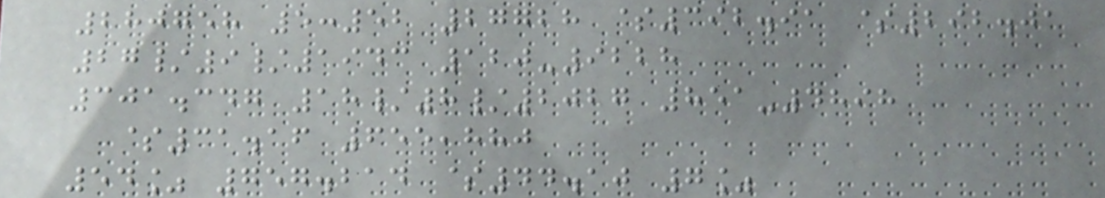280758 5:52 27728 $392.91 $292.01
27/9/1943 120-9228
301.347 18/8/2027 851-4898
$31.16 655,880
54% 757.214 $44.10 7%
